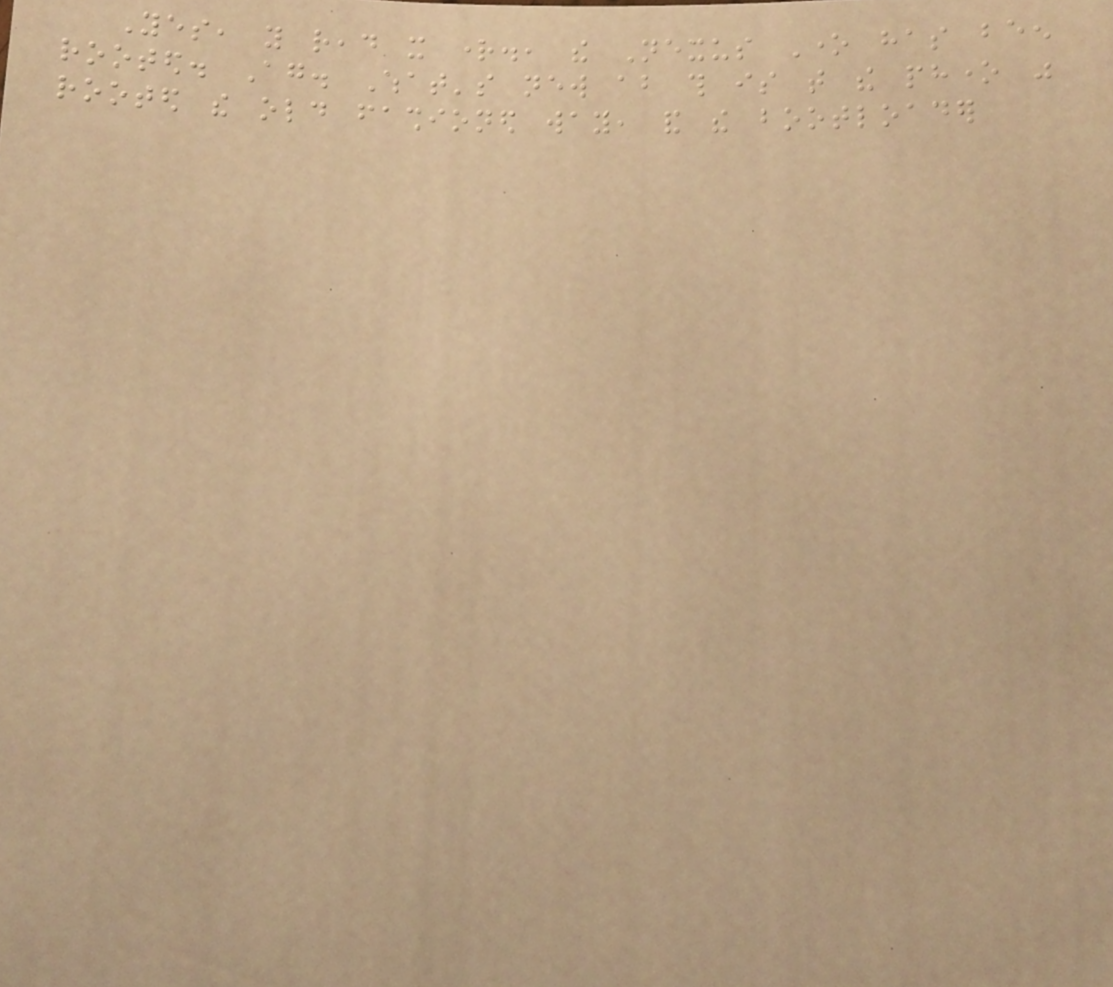Yes, you read it right., the Nexus One has been
rooted. Again. What's new about this is that the phone was
rooted the old fashioned way, and the bootloader
